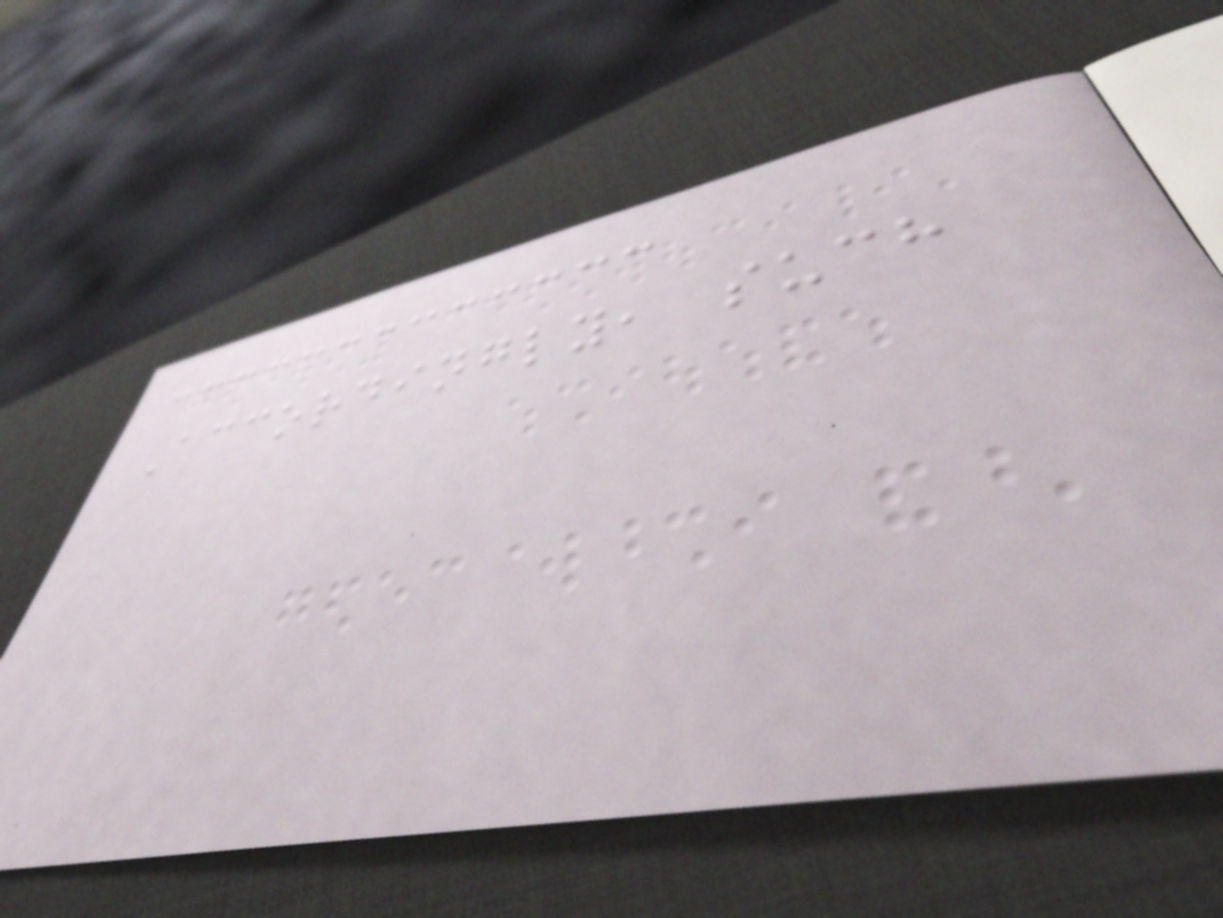Accordingly, such
